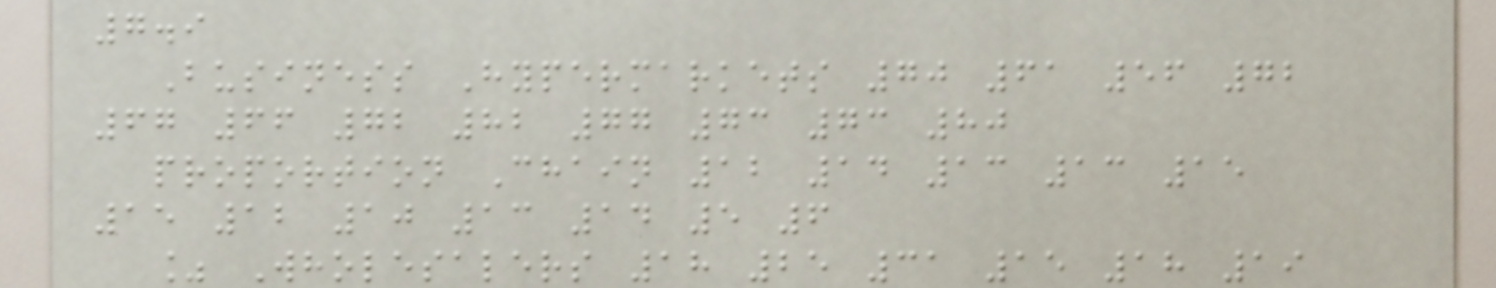7.9
Business Hypermarkets 70 61 56 72
67 66 72 82 77 73 73 80
proportion Chain 12 14 13 13 15
15 12 10 13 14 5 6
% Wholesalers 18 25 31 15 18 19
